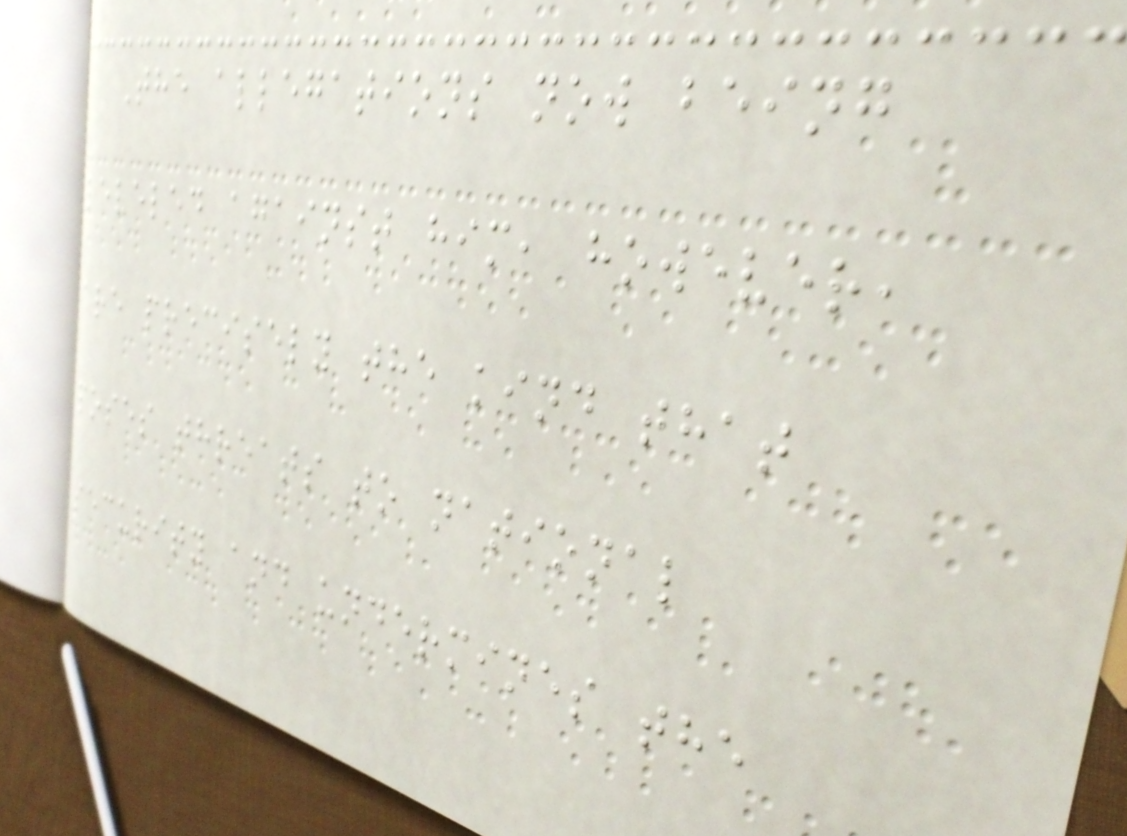The allegations now being
leveled against him, however,
are precisely the kind that
poses threats to national
security and undermines the
